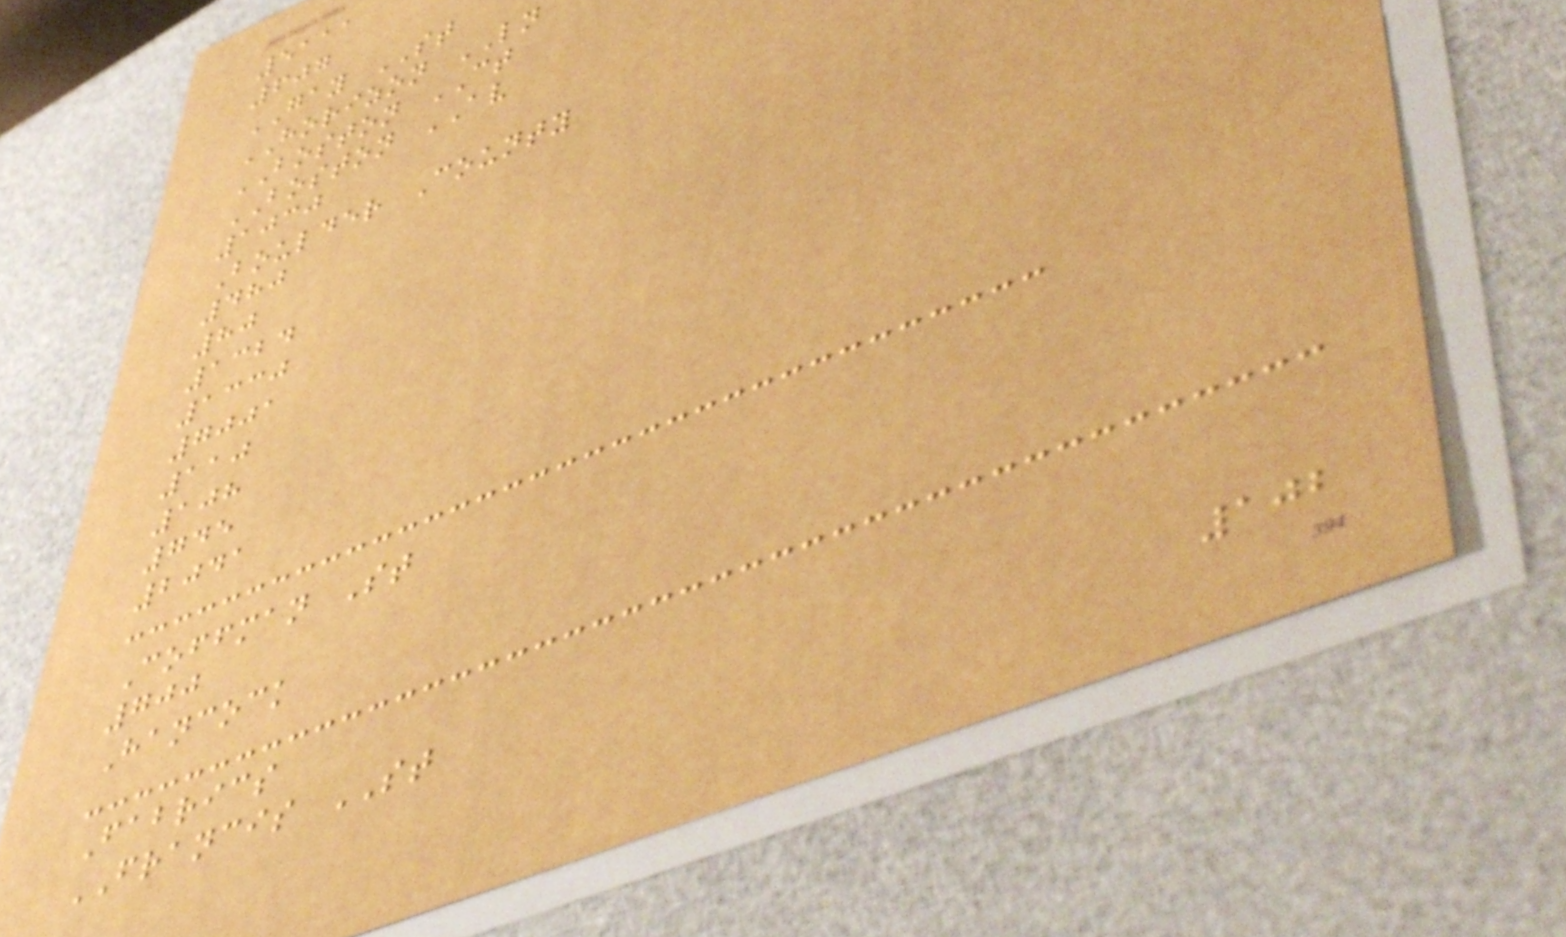5111
607
GAY ST
HORIZON LN
BOSTON CT
BOSTON AV
1030
Boulder County
480
80
1324
1330
7001
110
108
745
2041
Coffman St
700
Hancock
Fabrics
FRANCIS ST
102
